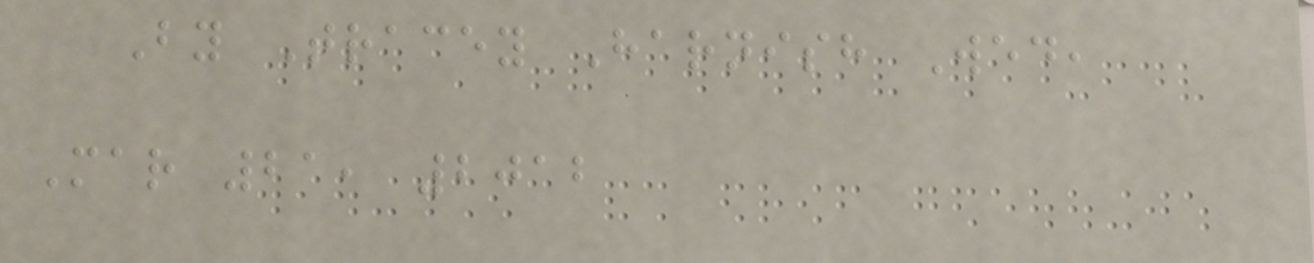By Tracey Harnish Wed,
Mar 21, 2012
